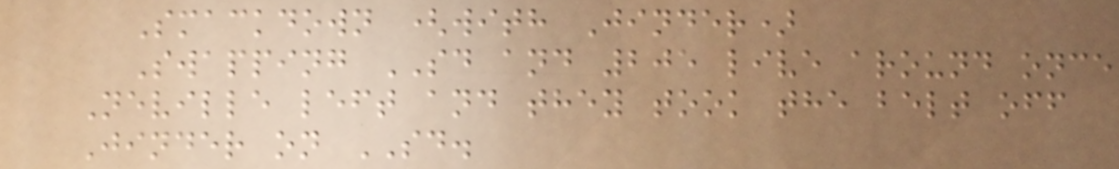Smackdown (with Jinder)
Swapping SD and 205 live around once
Neville left and they took the belt off
Jinder on SD.
